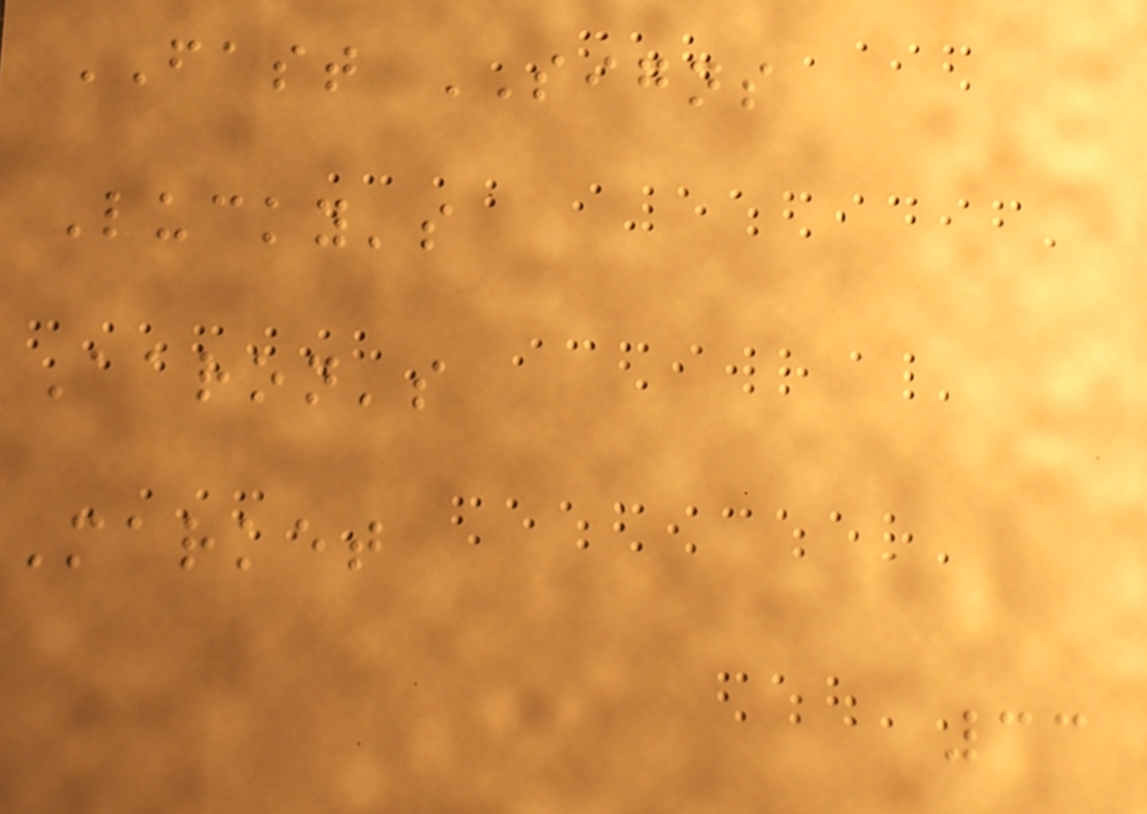FAST SIGNS
Lucky's
Aaron's
Market
33
